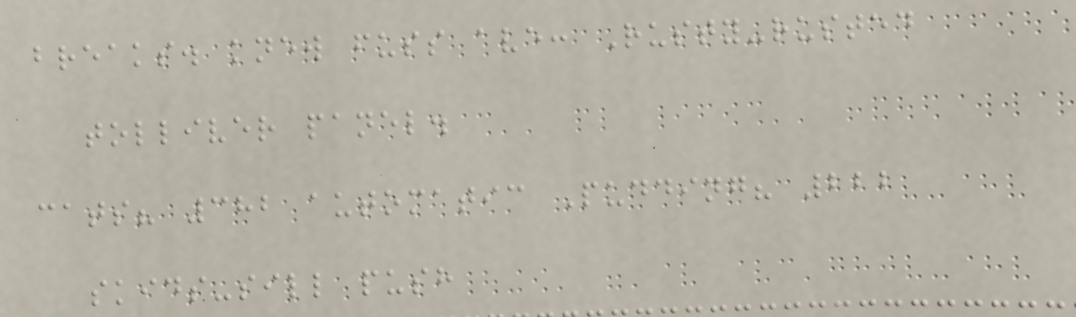breaks. knew fuss ave: Rusty-rusted
tolliver panel.
cats? 382 automatic Pudding? 222
skids-sill push
